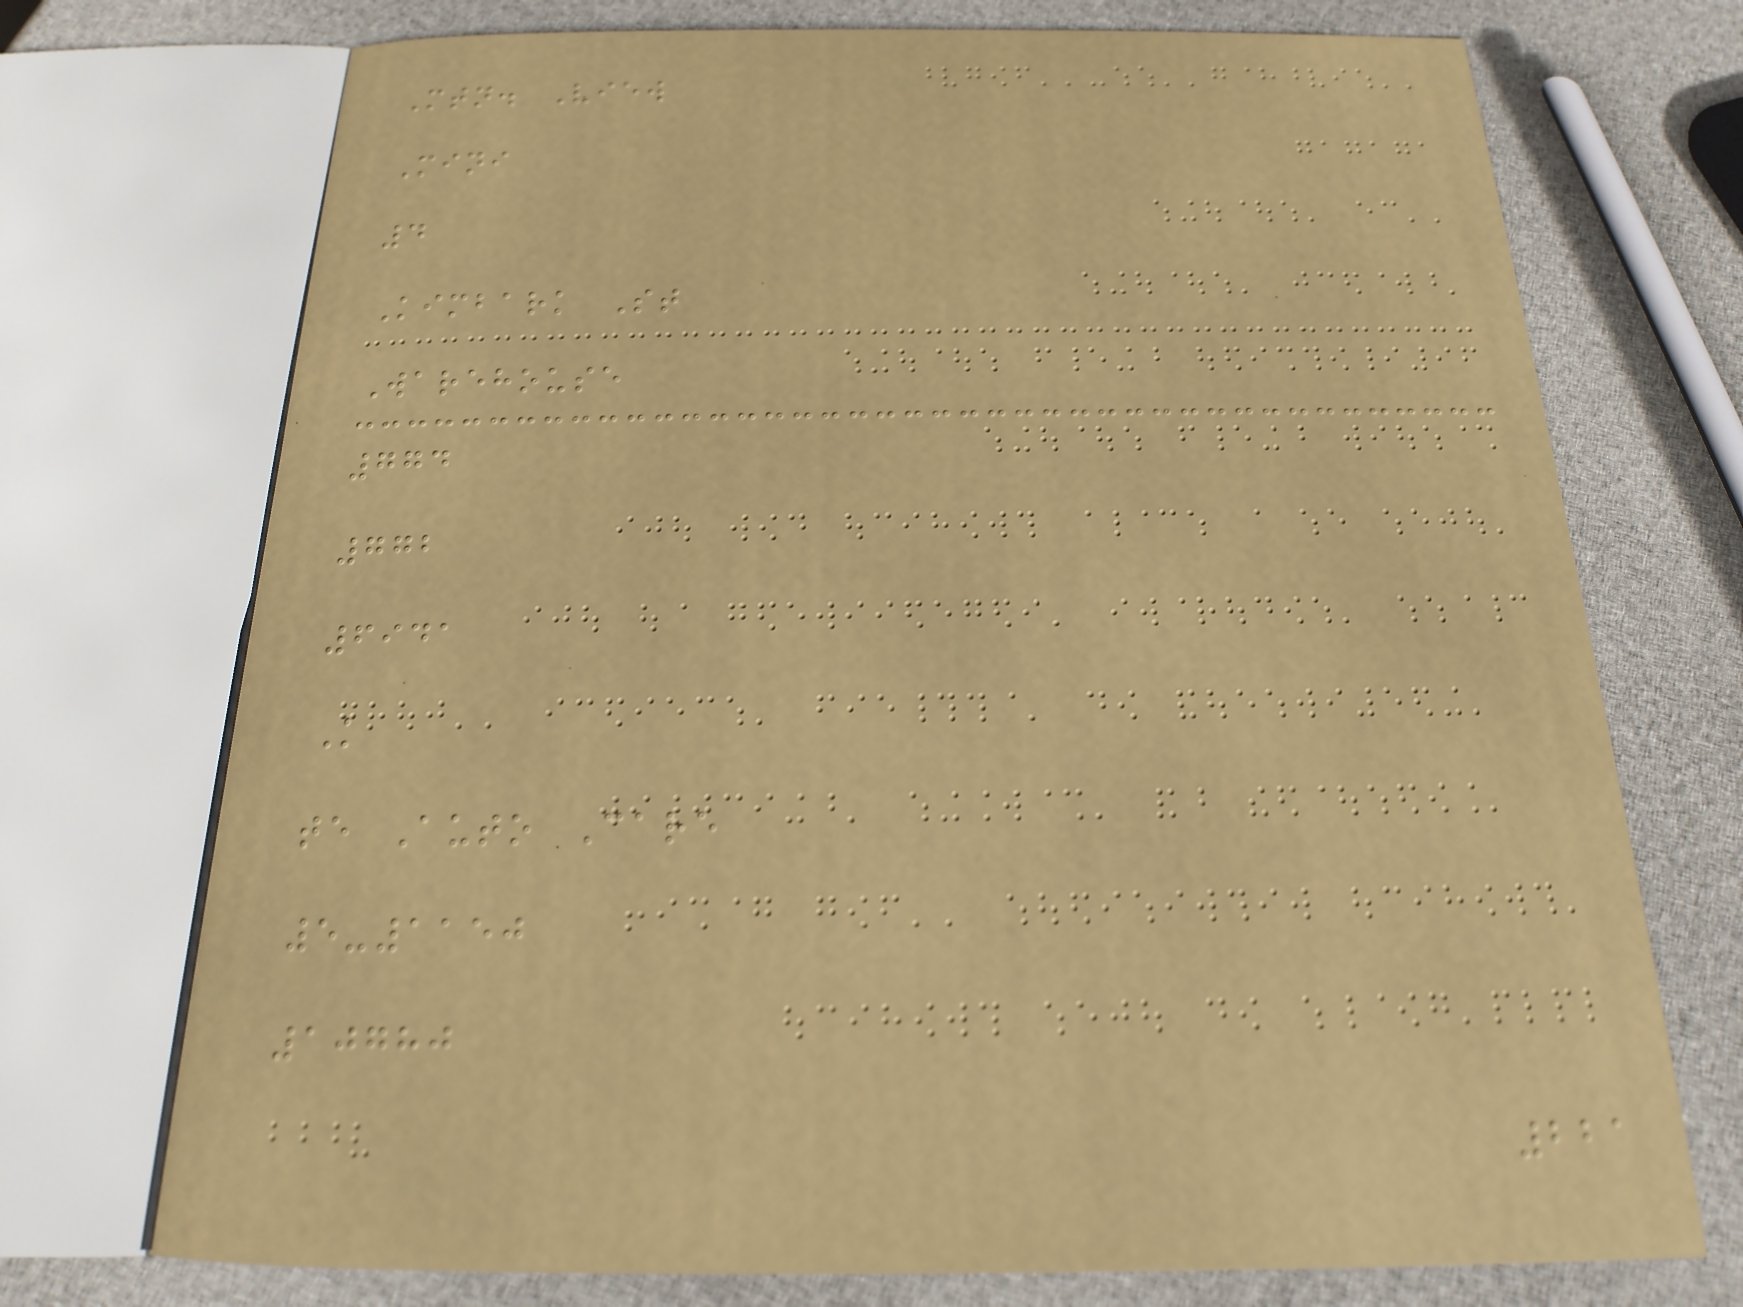Mtn. View
Mini
4
Kimbark St
Warehouse
774
772
6941
K
te Auto Care
5-1150
10780
221
